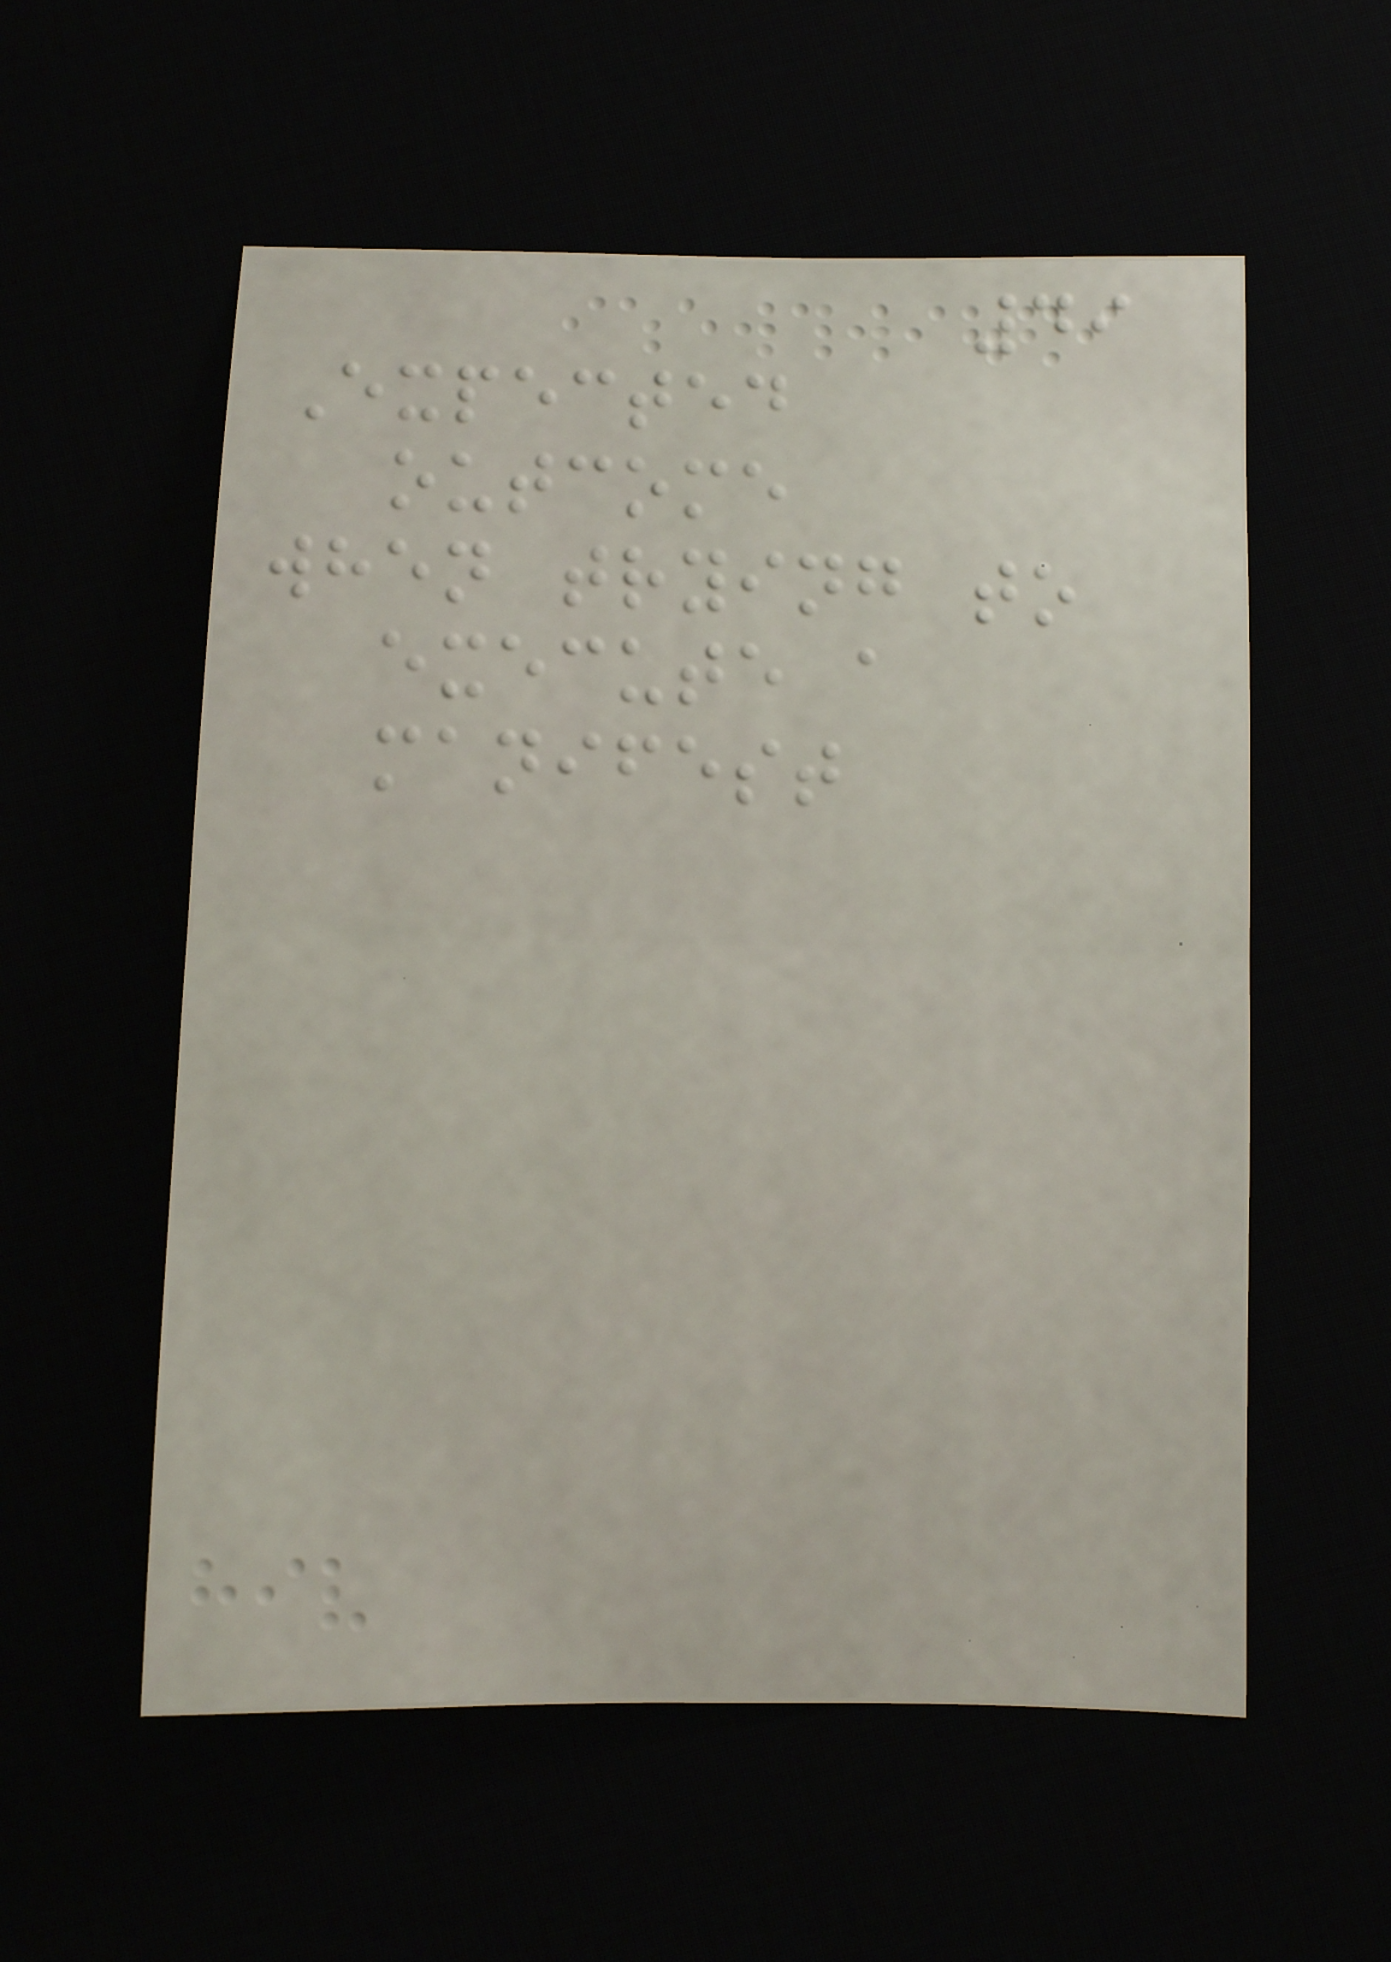49
Expected
outcome
when trying to
execute a
manifest
